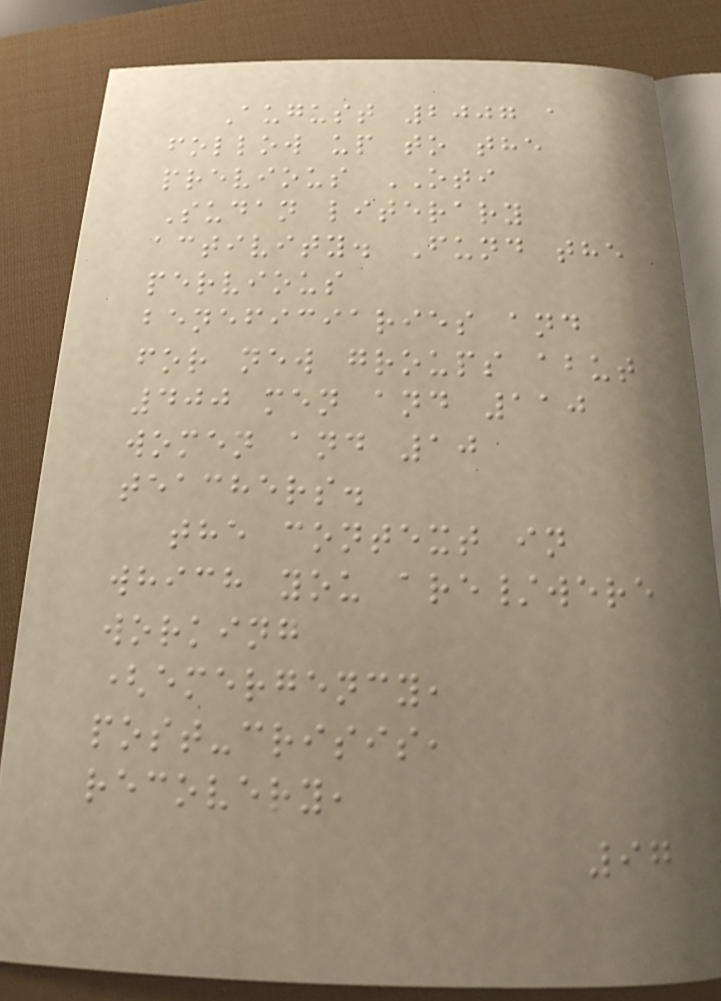August 2007 a
follow up to the
previous OTI
Sudan literary
activity. Fund the
pervious
beneficiaries and
for new groups abut
400 men and 110
women and 10
teachers.
the context in
which you are/were
working
(emergency,
post-crisis,
recovery,
97
